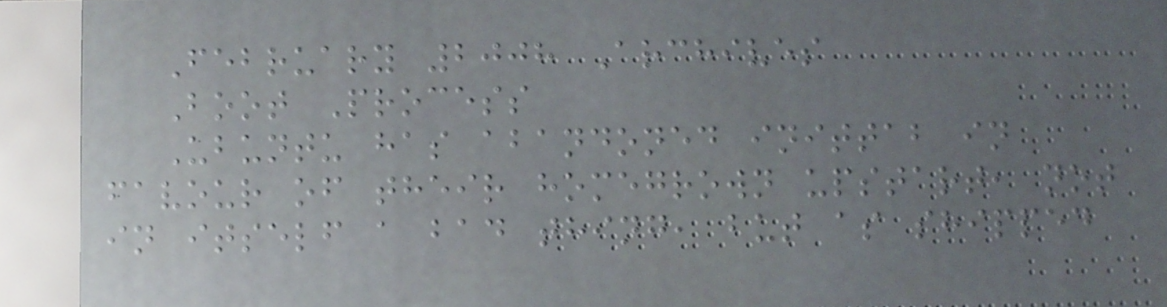February 2008 Archives
Boot Process
Ubuntu has abandoned inittab in
favour of their homegrown upstart, not
in itself a bad thing, but as shipped
